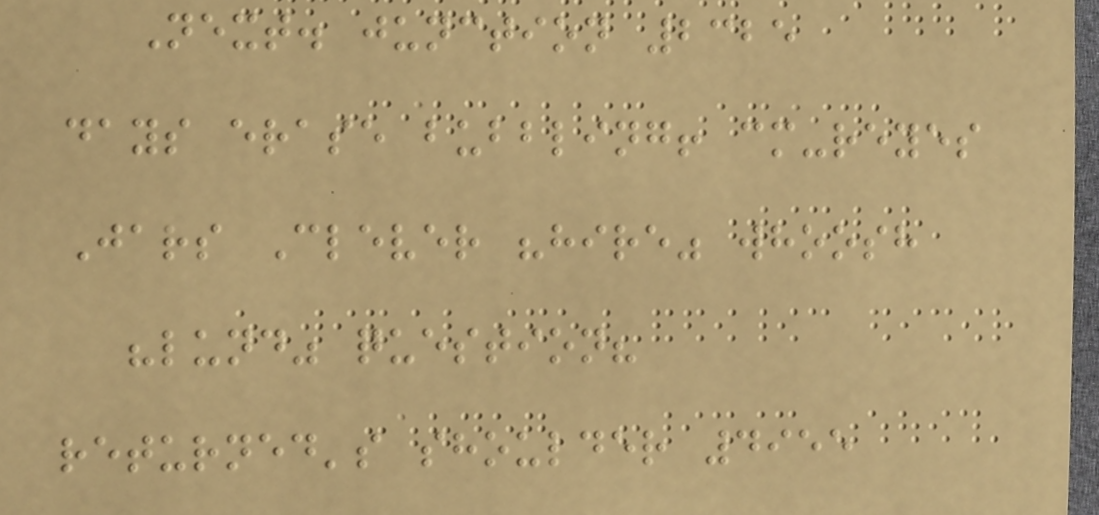Next. junction 2325
days erase bubbling! cm-reyes
Jars Clever "hire" whoosh
"lund" question?
returned's shoulder 4955
